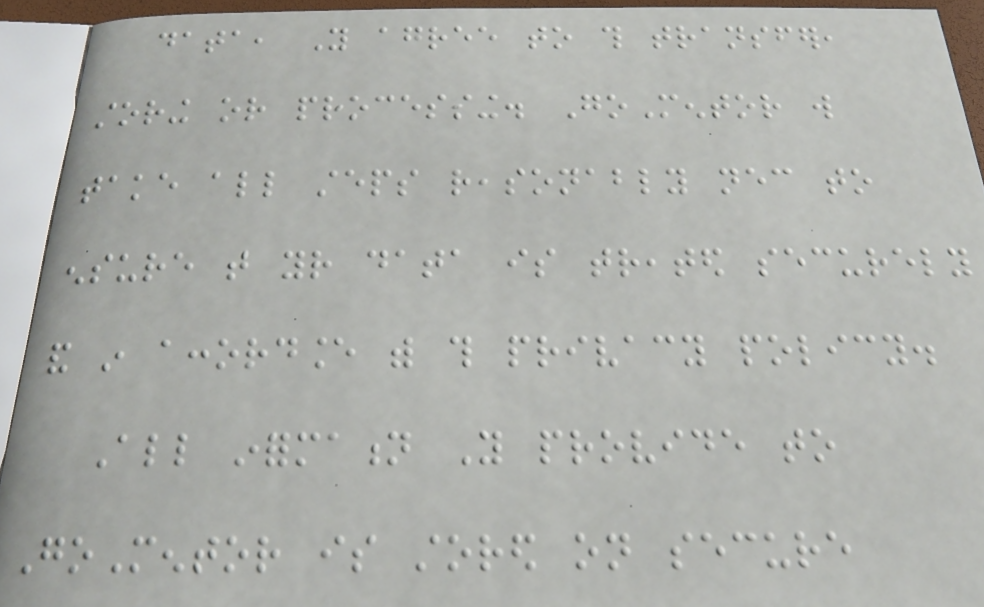data, You agree to this transfer,
storing or processing. GoMentor will
take all steps reasonably necessary to
ensure that your data is treated securely
and in accordance with this privacy policy.
All information You provide to
GoMentor is stored on secure
